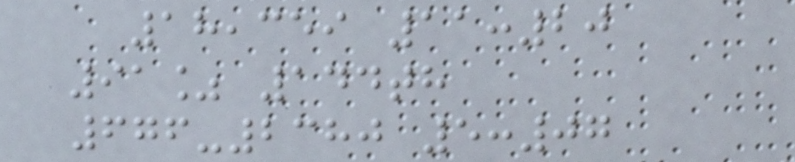18,359 11:20
91% 144th
676-2380 5:07
